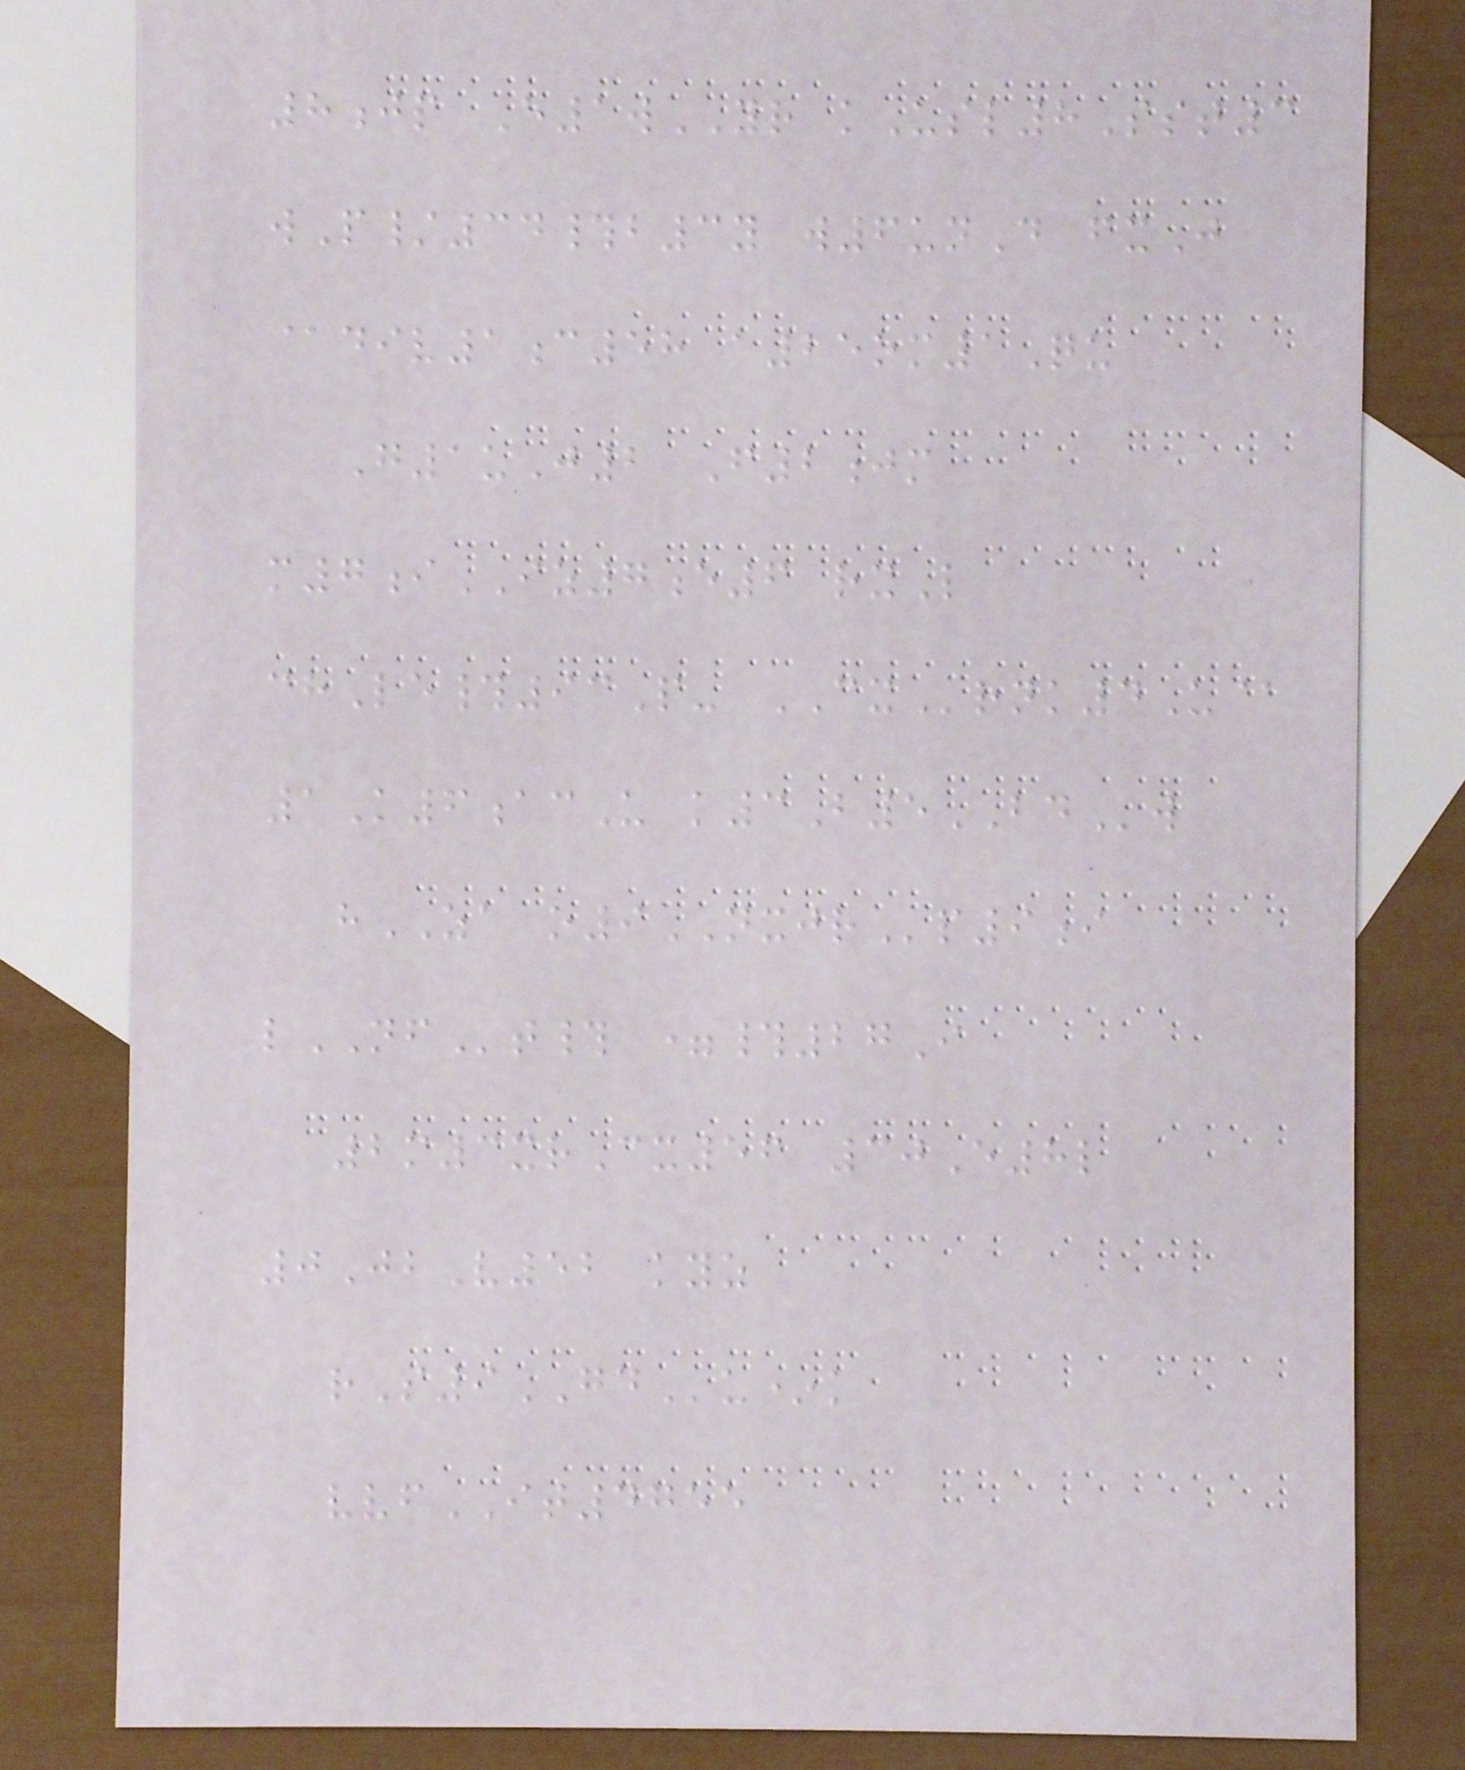8jp E1wYR kUsl8Sst3
wP/34#b3y w6unD fxJ
@div1c58 a25om1Qu
G1uJ2 F2jm
m7iIZ7e6 rxL
chLe#93P- CXrnk4U@
1K6acU k3B5BDw
hZA o9NXJRp9i
lNFt# =#27I
2m3xrCx56 30E8l
0JbV52 kyz
rS9GDu*k
vvfIT4755
